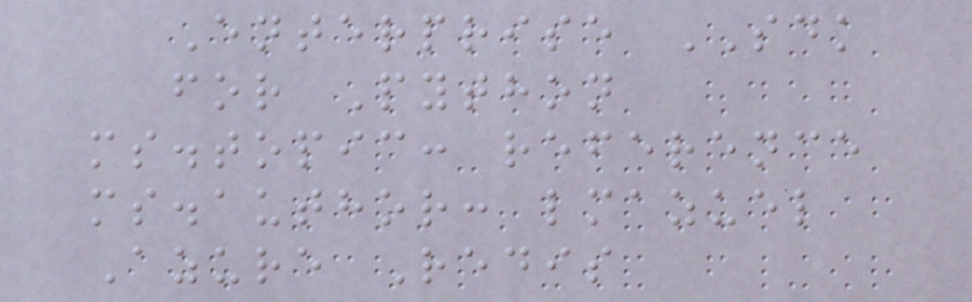Enterprise SDK
for Python
ms.topic: reference
ms.author: lmazuel
Azure Redis
